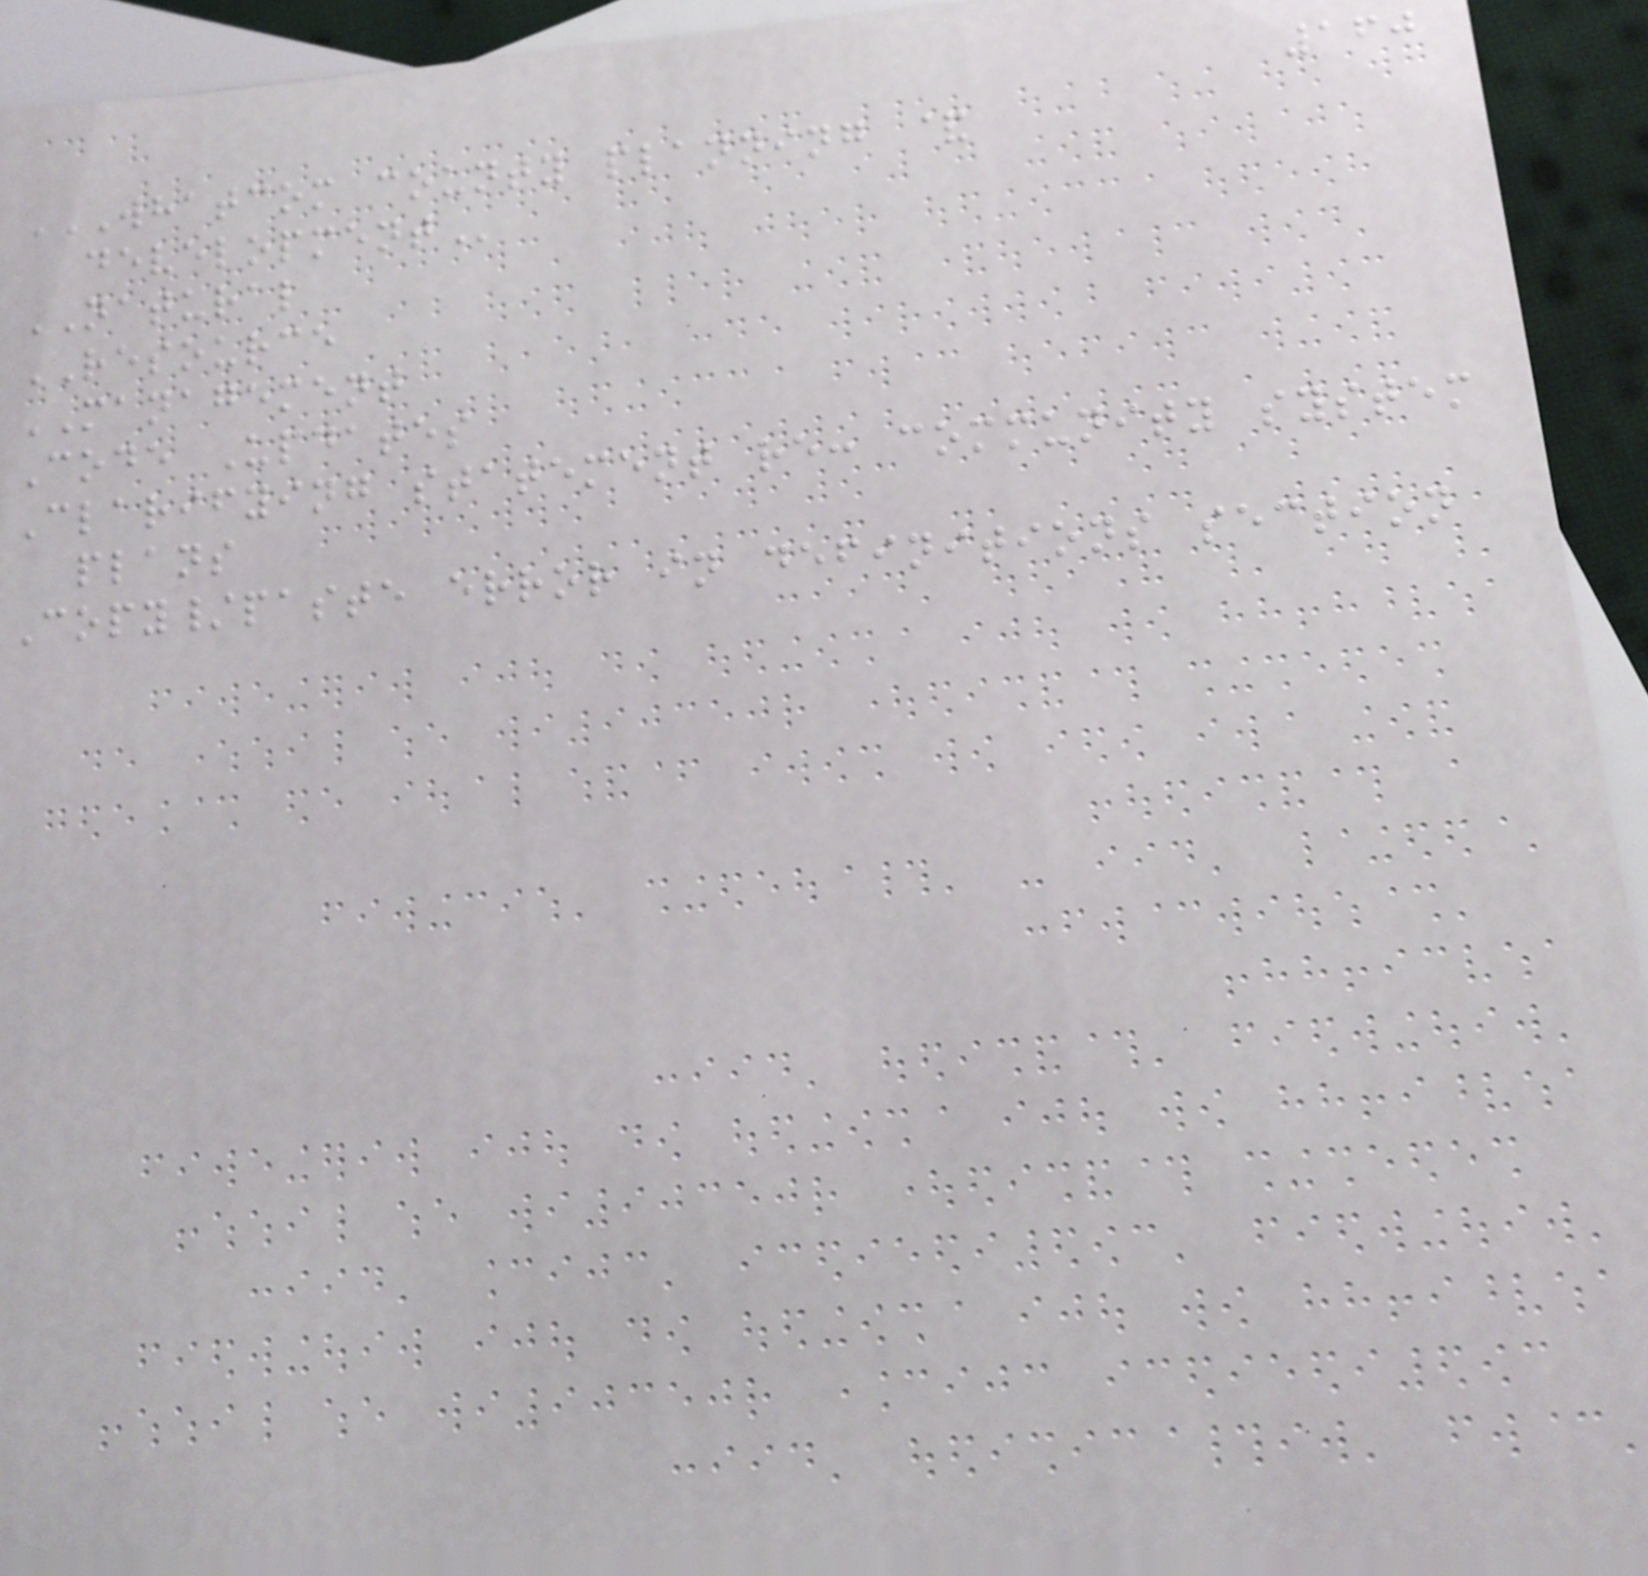160
WHATCOM COUNTY PLANNING &
DEVELOPMENT
NATURAL
RESOURCE
MANAGEMENT
Code Updates
Clarifying statement re: community system
plans
Copy/paste error in definitions section
